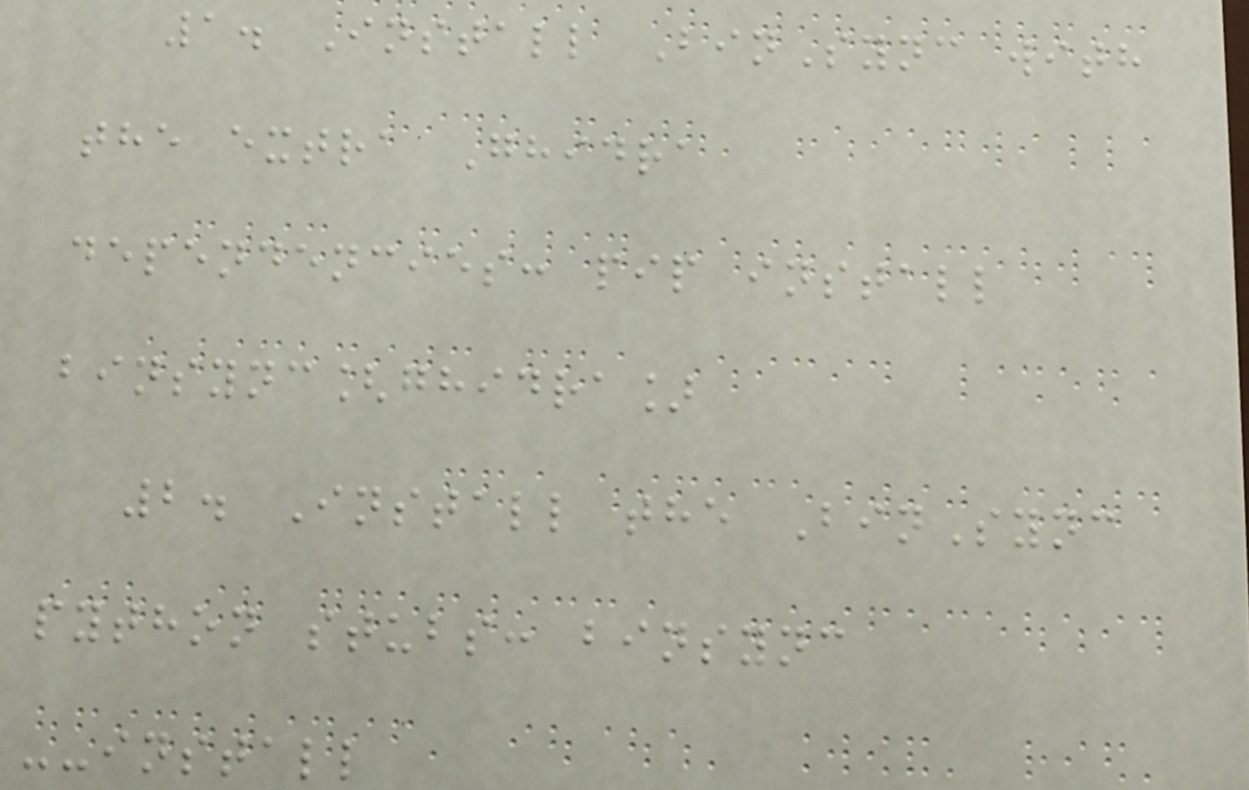1. Install BinSync with
the extra Ghidra
dependencies: pip install
binsync[ghidra]
2. Install the BinSync
python stubs: binsync
--install
